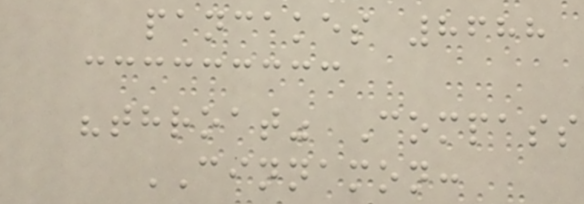pancakes 8688
"throat" Compass
CINNAMON:
